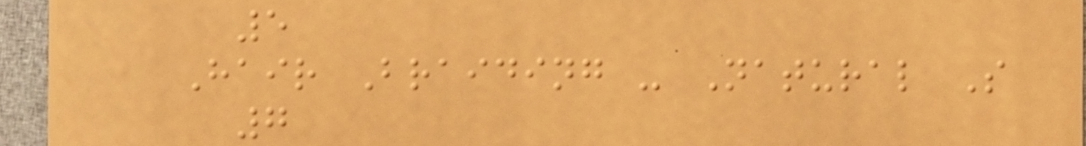5
Hair Braiding - Natural S
7
